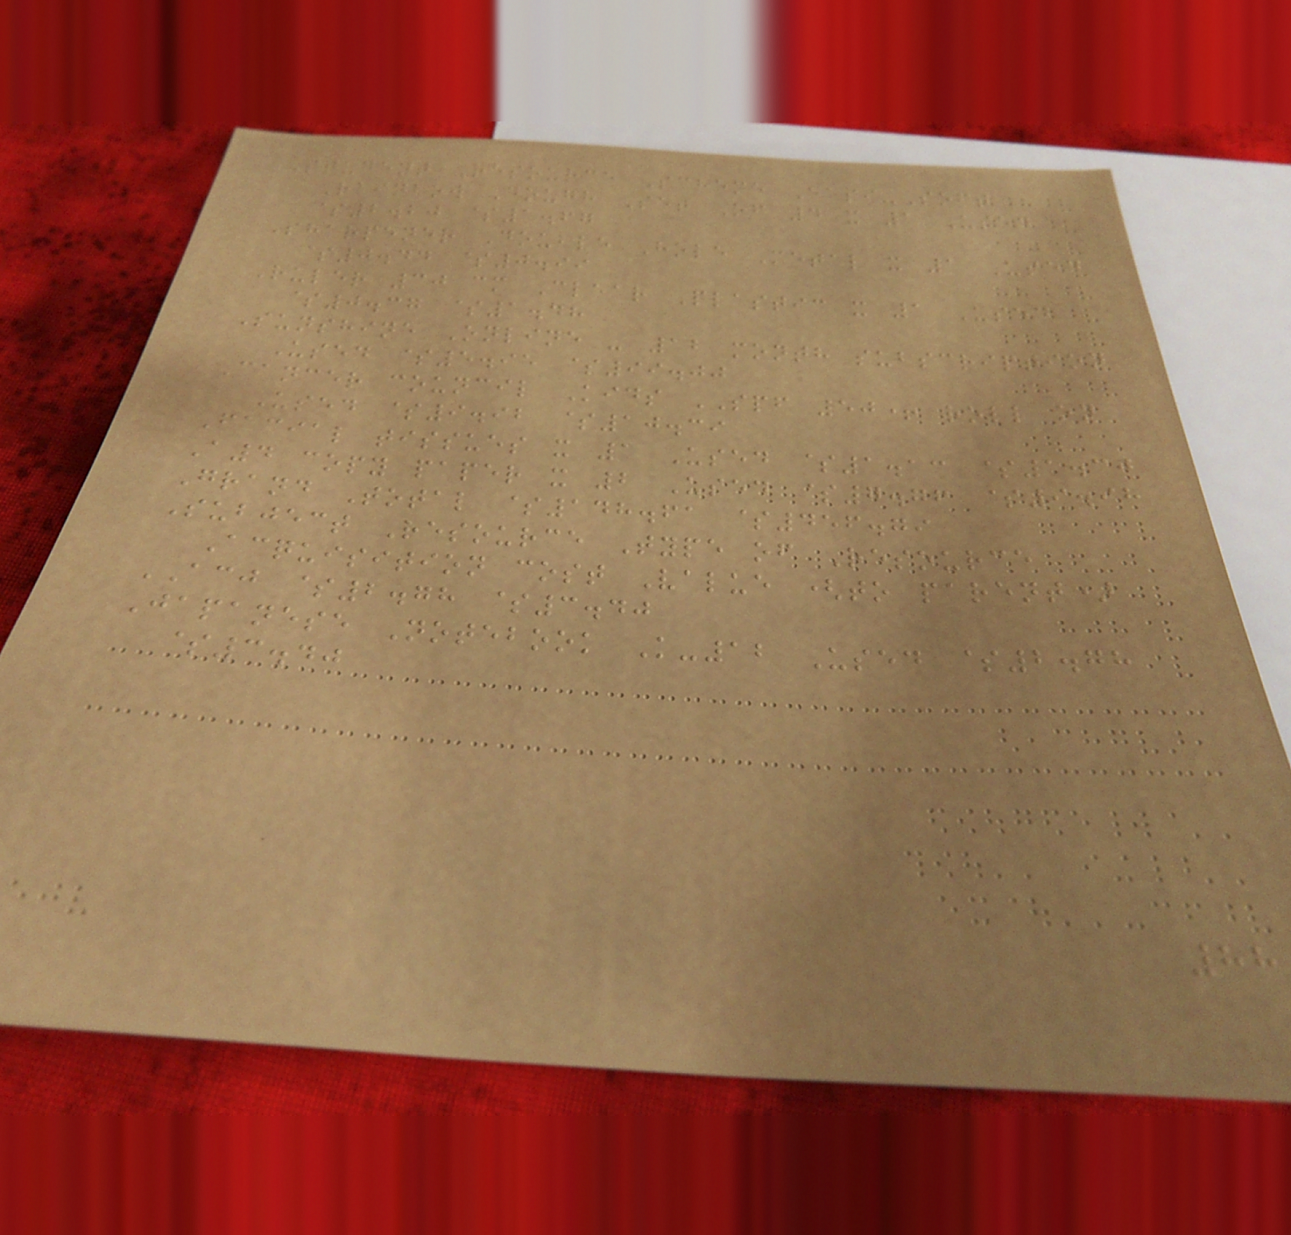Student Resource Scheme Easi-Soft
Rainbow Dough Set Of 4 x 1 Used
$2.20 $1.67
Sharpener Double Hole Metal x 1 Used
$0.44 $0.99
Ruler 30 cm Clear Plastic x 1 Used
$0.37 $1.48
Sunshine Online - 12 month subscription
Used $5.95 $99.00
Cancer council Kids SPF 50+ roll on
Used $9.92 $10.39
Facial tissues x 1 Used $1.13 $1.30
A4 copy paper x 2 Used $7.76 $9.98
Grand Total $148.61 $456.79
Subject Resource Type of Resource
Acquisition cost Value (to parent)
ACJ $2.78 $3.40
Japanese Notebook K-12 Used $2.78
$3.40
88
